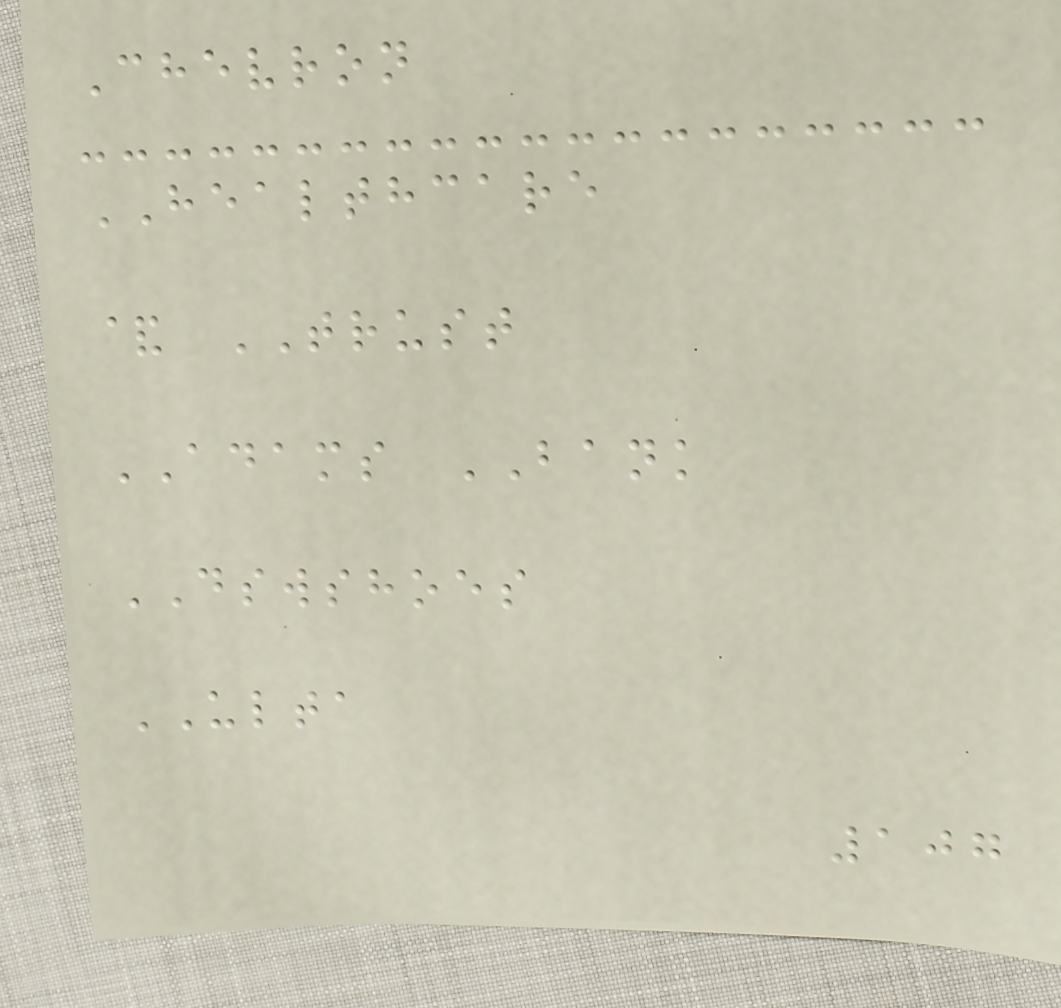Chevron
HEALTHCARE
& TRUST
ADAMS BANK
DSWSHOES
ULTA
107
